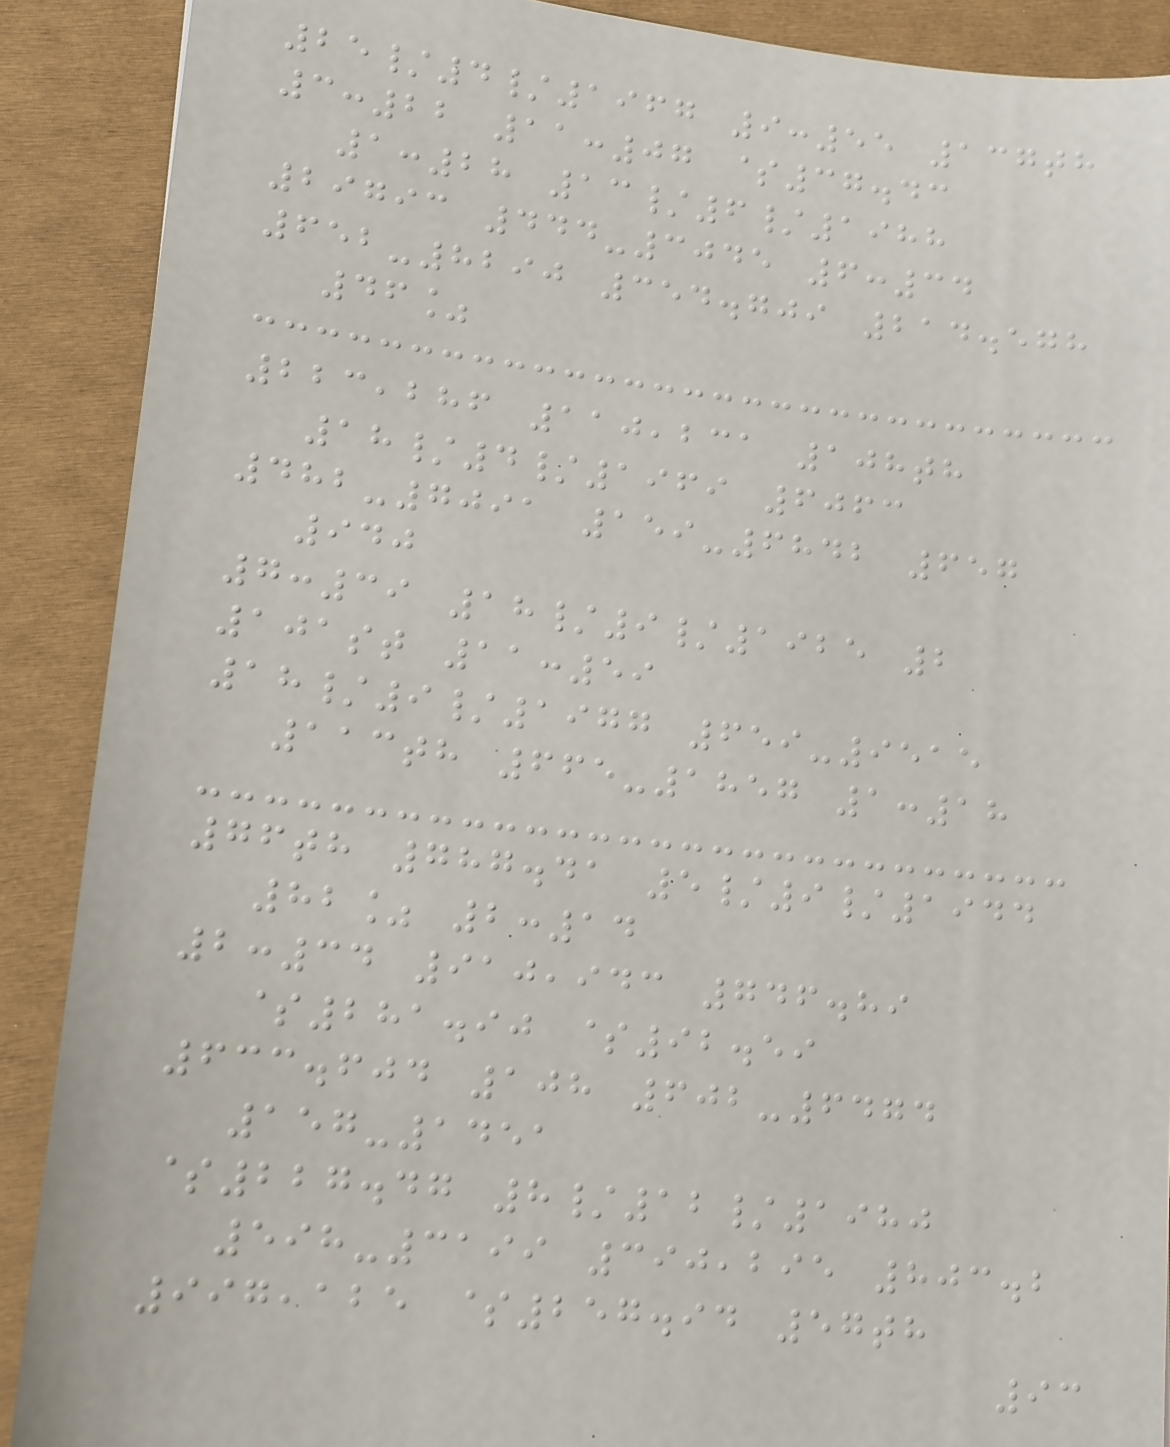25/4/1967 9:55 137th
3:22 11:07 $37.43
1:28 13/6/1988
29793 444-3045 6:34
652-8290 354.709 214.578
46%
223,286 110,231 108th
18/4/1969 6063
482-7091 159-6842 657
940
7:39 18/9/1925 2
101st 11:59
18/9/1977 659-9515
113th 665-1857 1:18
76th 787.41 5/9/1944
82% 2:14
2:34 910,943 746.89
$281.90 $92.59
633.604 108 602-6474
157-1451
$227.47 8/12/1980
598-3199 390,295 803.2
997,125 $257.94 57th
93
